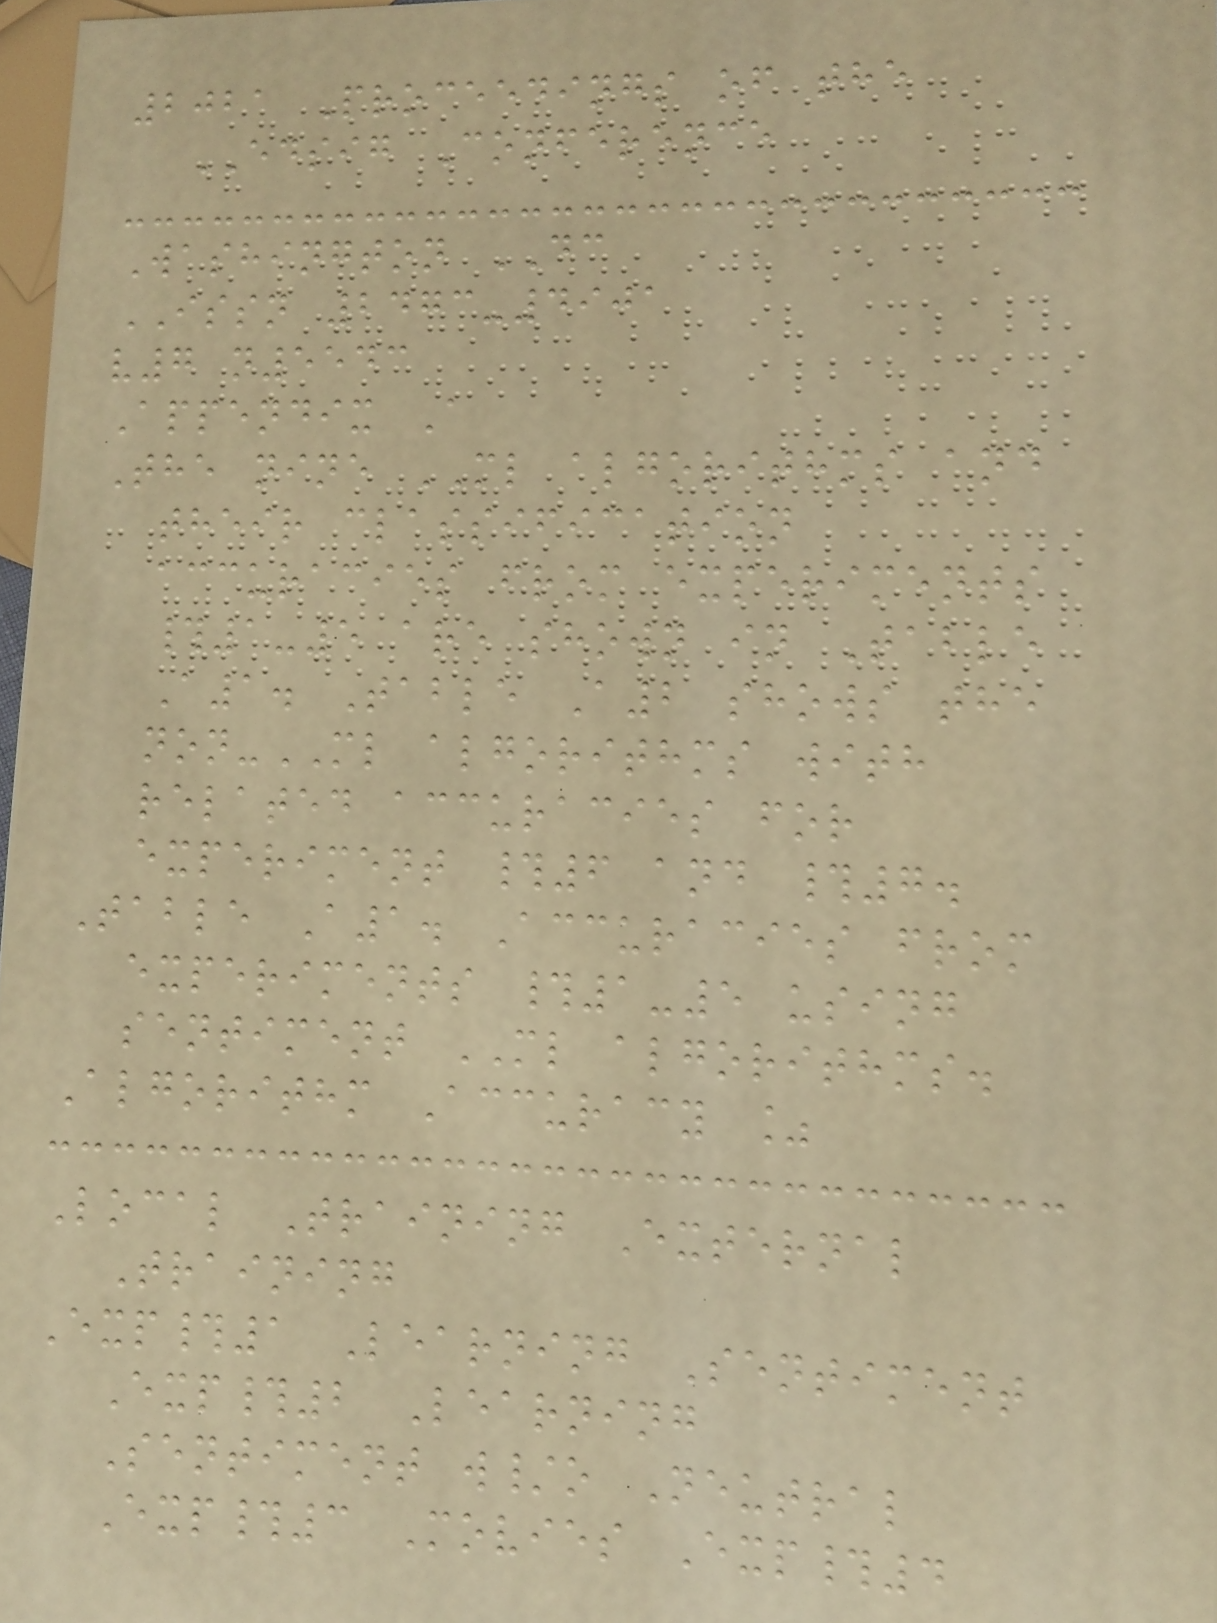2021 Proceedings of the
EDSIG Conference
Washington DC
ISSN 2473-4901
v7 n5543
Appendix A
The nine ML algorithms and
their classification
accuracies from experiments
#1-5 are shown in Table
A1. Table A2 shows the
non-ML algorithms with
related accuracies for
experiment #6 and #7.
Table A1. Accuracies from
experiments #1-5 using
sentiment ML algorithms.
Algorithm Accuracy %
Local Training External
Training
Exp#1 Learning Sentiment
Exp#2 Learning
Sentiment w/o Neutral
Exp#3 Movies Exp#4
